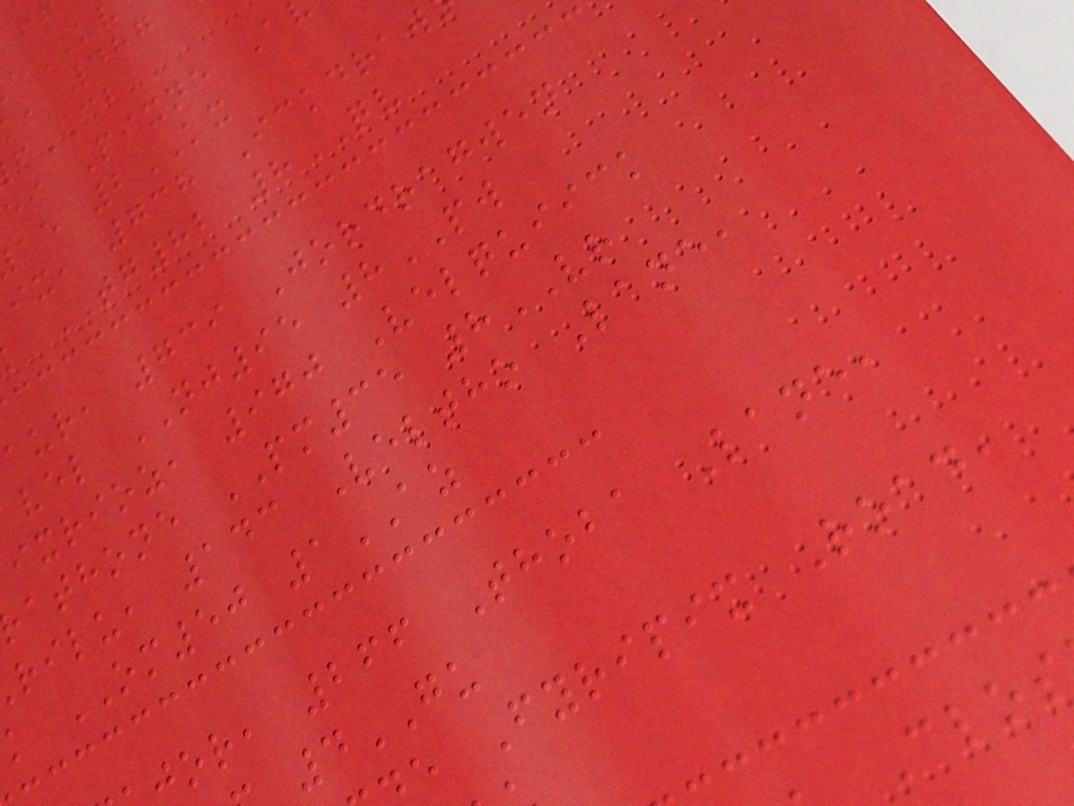ei Pixne A
ae 2KX
ix, 738 Ickdraw
TG82 8QV
aur, 739 Jordragwen
vel NJ95 8PW
ixrioz, 970 Velquiick
athone PM35 8VR
rilu, 143 Veltho Lane,
k OM50 1AZ
jor, 266 Thoba Lane,
4GU
e Fyripix Road,
